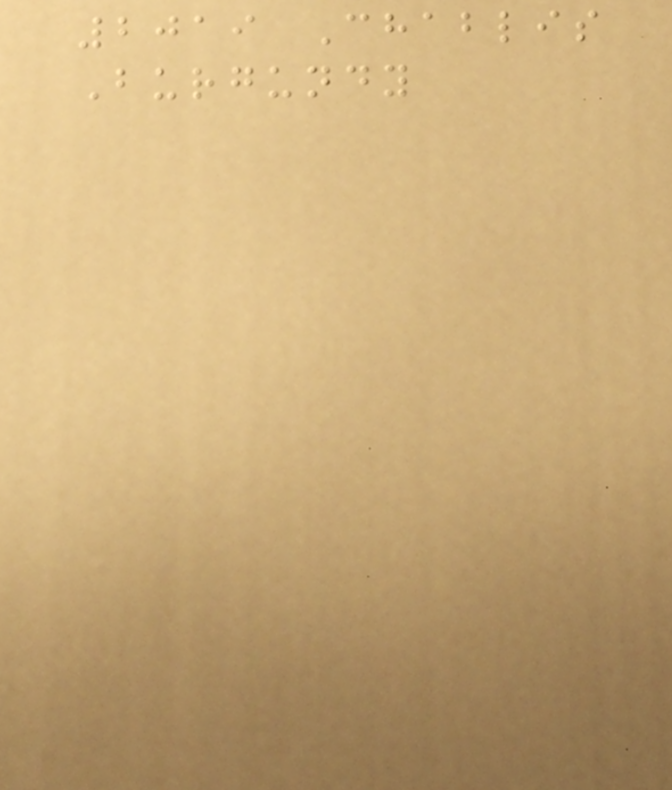2019 Chablis
Burgundy
